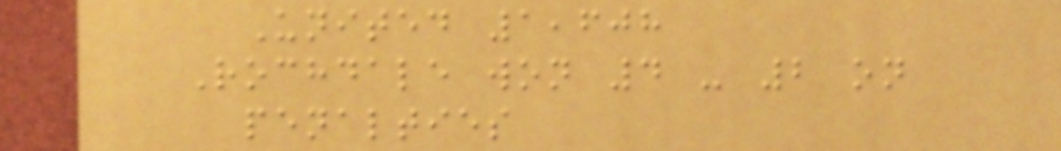United 1,608
Rochdale won 4 - 2 on
penalties
